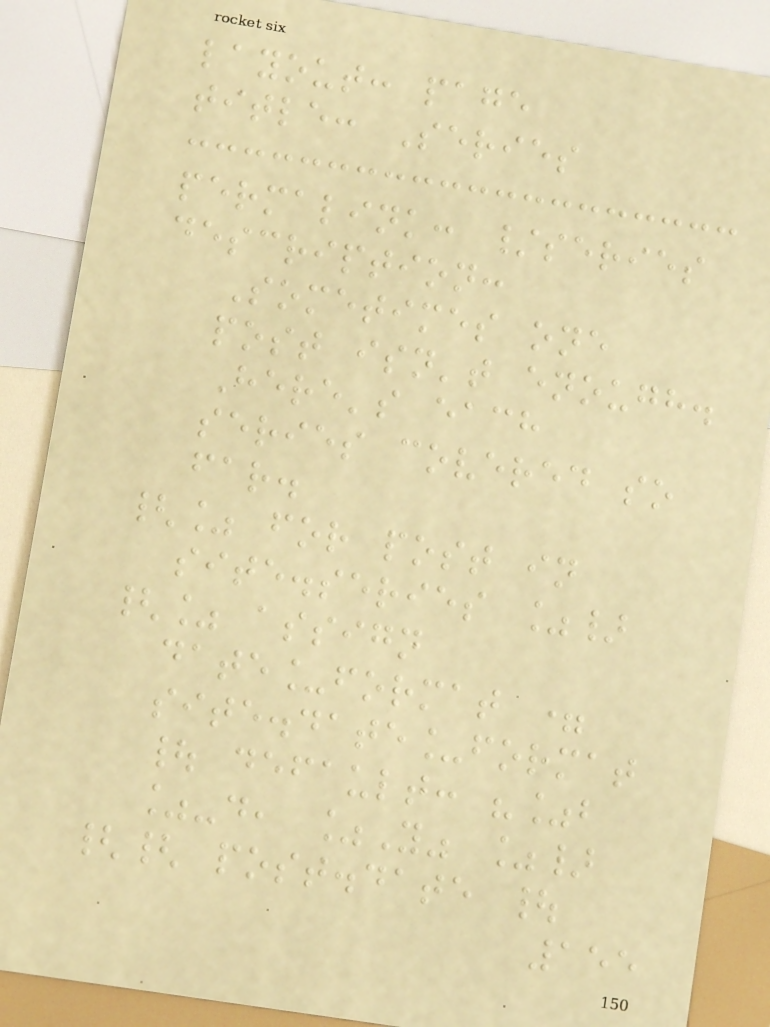layout: page
title: Series
permalink: /series
description:
Sometimes one
post isn't enough.
Here's each
series covered so
far.
{% for post in
site.series %}
{% assign
date_format =
site.date_format
| default: "%b
%-d, %Y" %}
{{ post.date |
155
